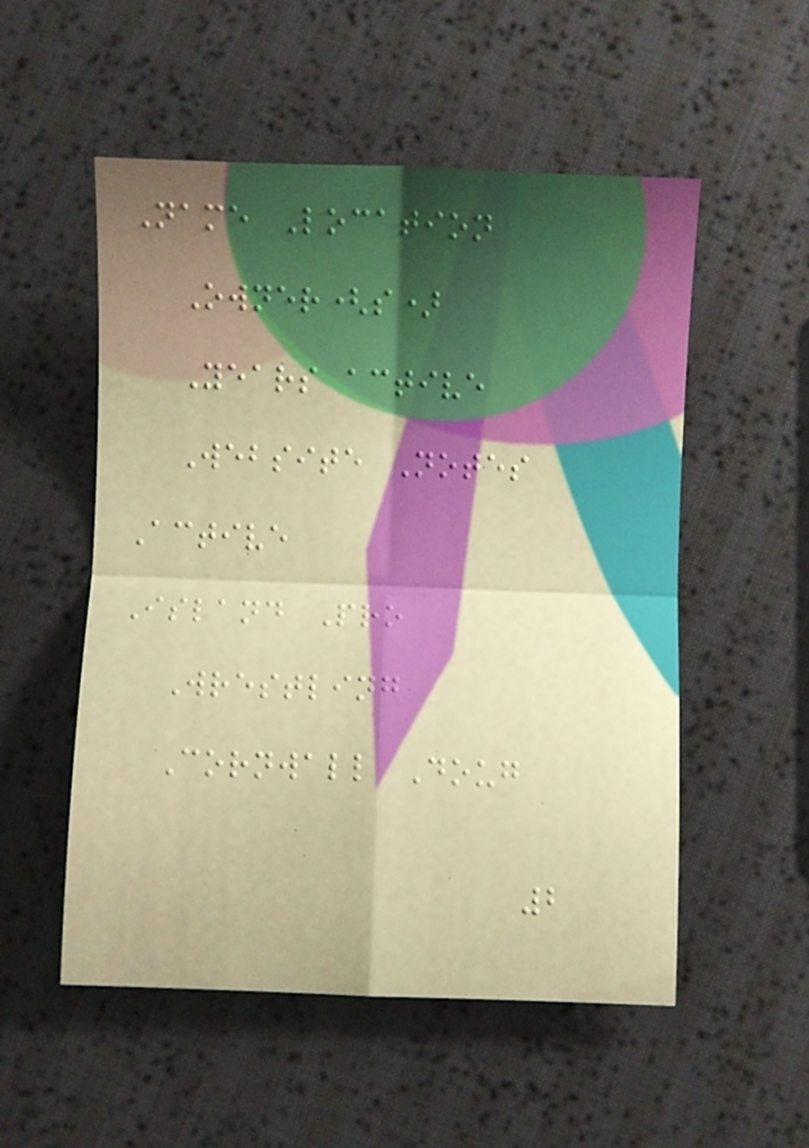Name Location
Owner(s)
Years active
Website Notes
Active
Island Pro
Wrestling
Cornwall Doug
2
